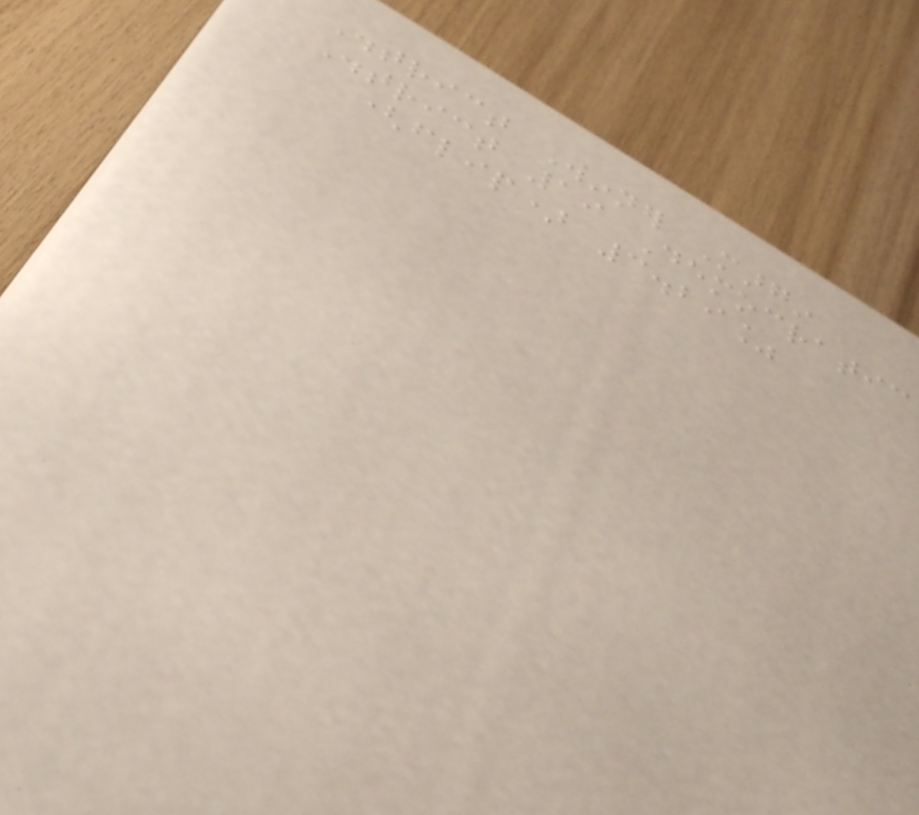District Winner Margin
District 19 Democratic
(flip) 3.29%
